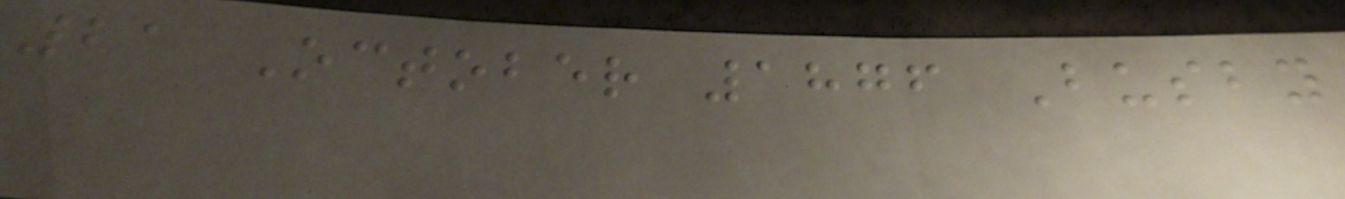21 October 1876 Busby
